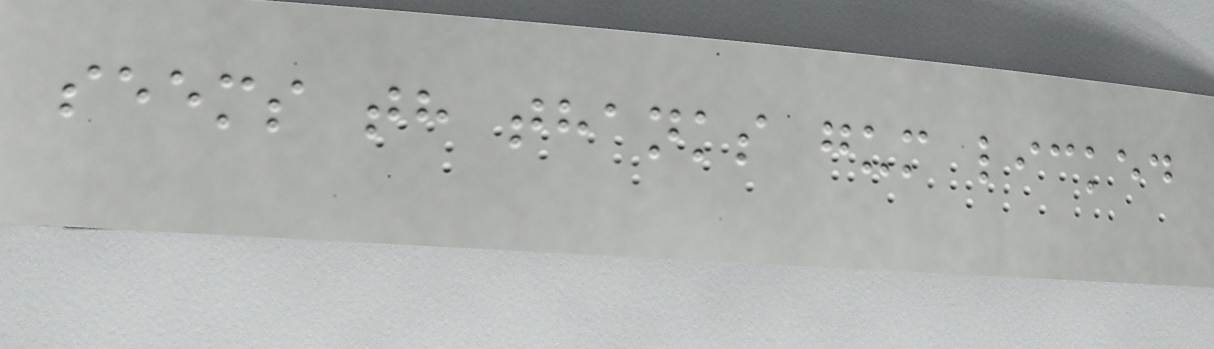seems th thanks gum licked
